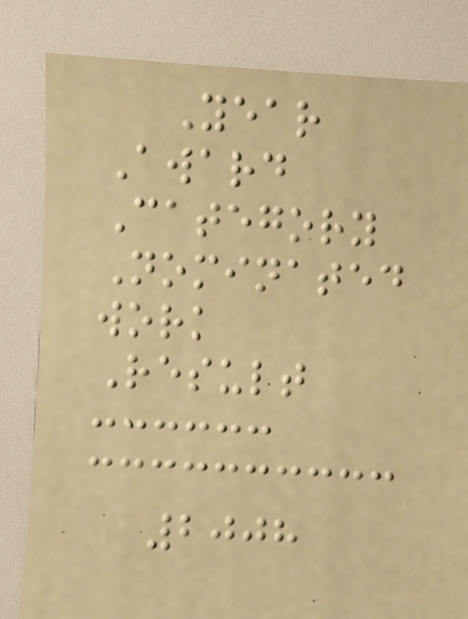Year
Award
Category
Nominated
work
Result
2008
